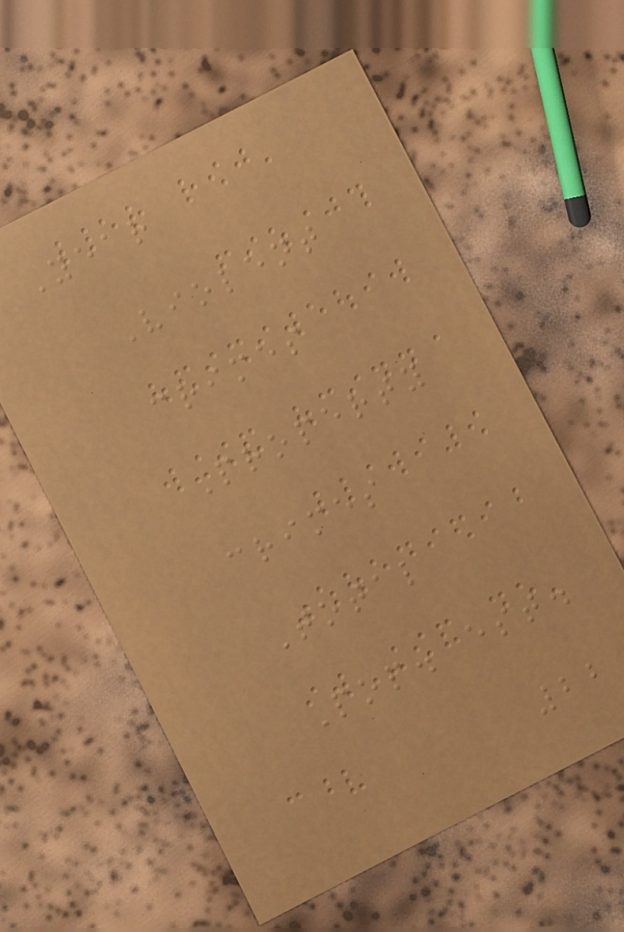Year
Violent
crimes
Property
crimes
Total
Pop. est.
22
